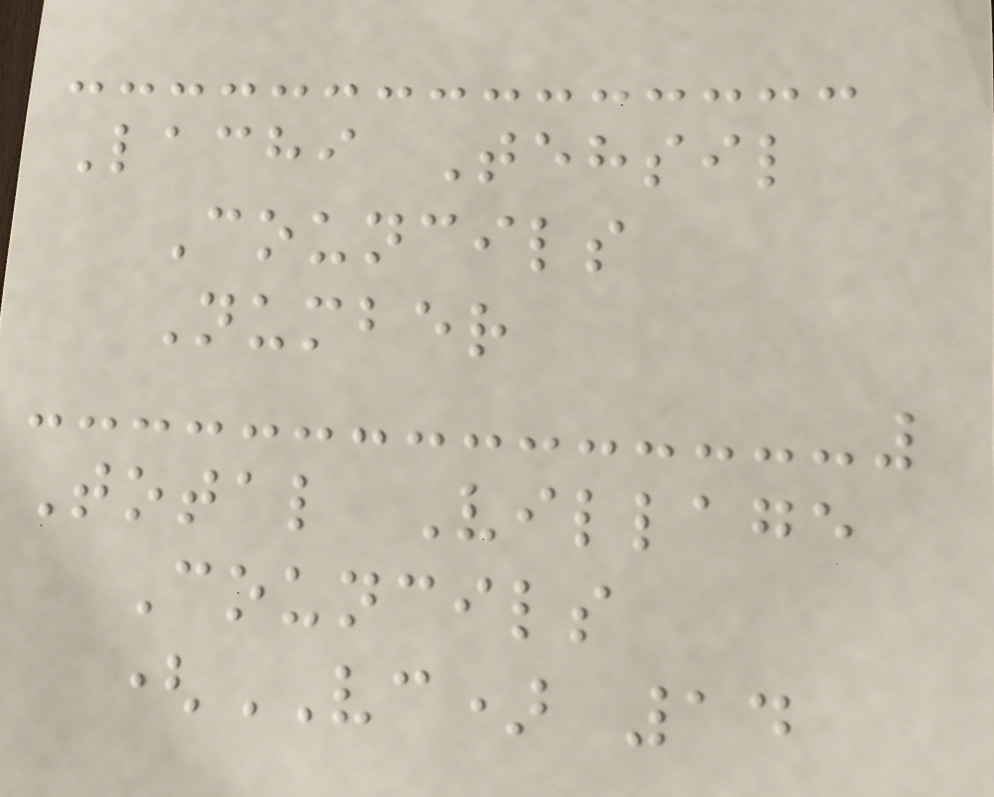Lachi Tehsil
Councils
Number
Total Village
Councils
(VC) 14
